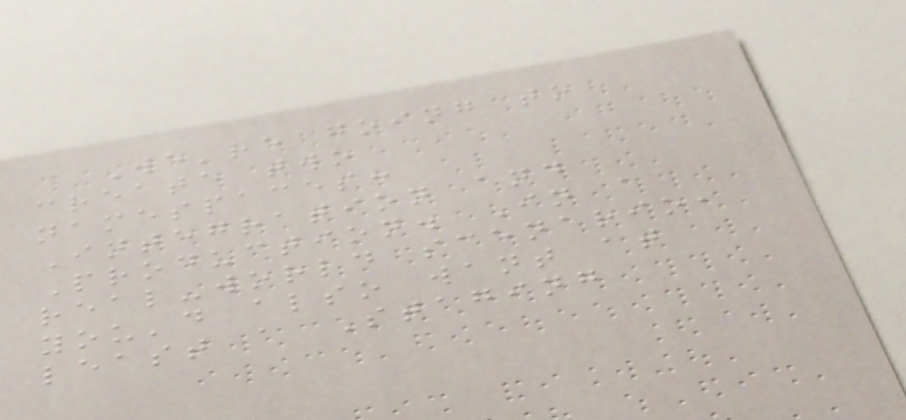We're going to
create two
namespaces:
Integration and
Production. In a
real-world scenario,
you'd also want at
least a Staging
